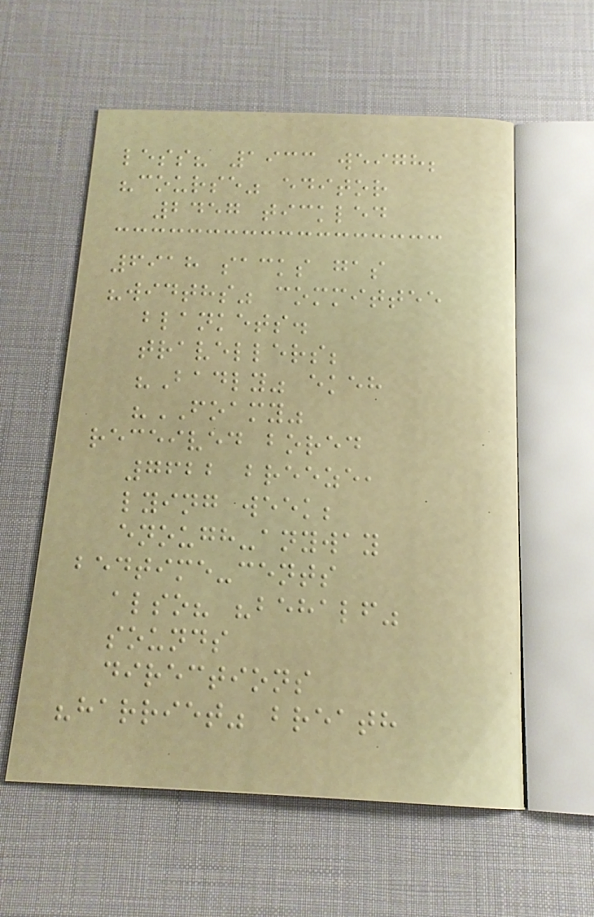less? 1933 weigh;
"course" editor
2457 tickled
6918 sacks gas
"widths" committee
blankets.
travellers;
"Badly" ekeh
"FOAMY"
received bored
7622 breeze,
lying week;
enough-anyway
bedtime-cents
also? "behalf"
sounds
directions
"harriet" breath
